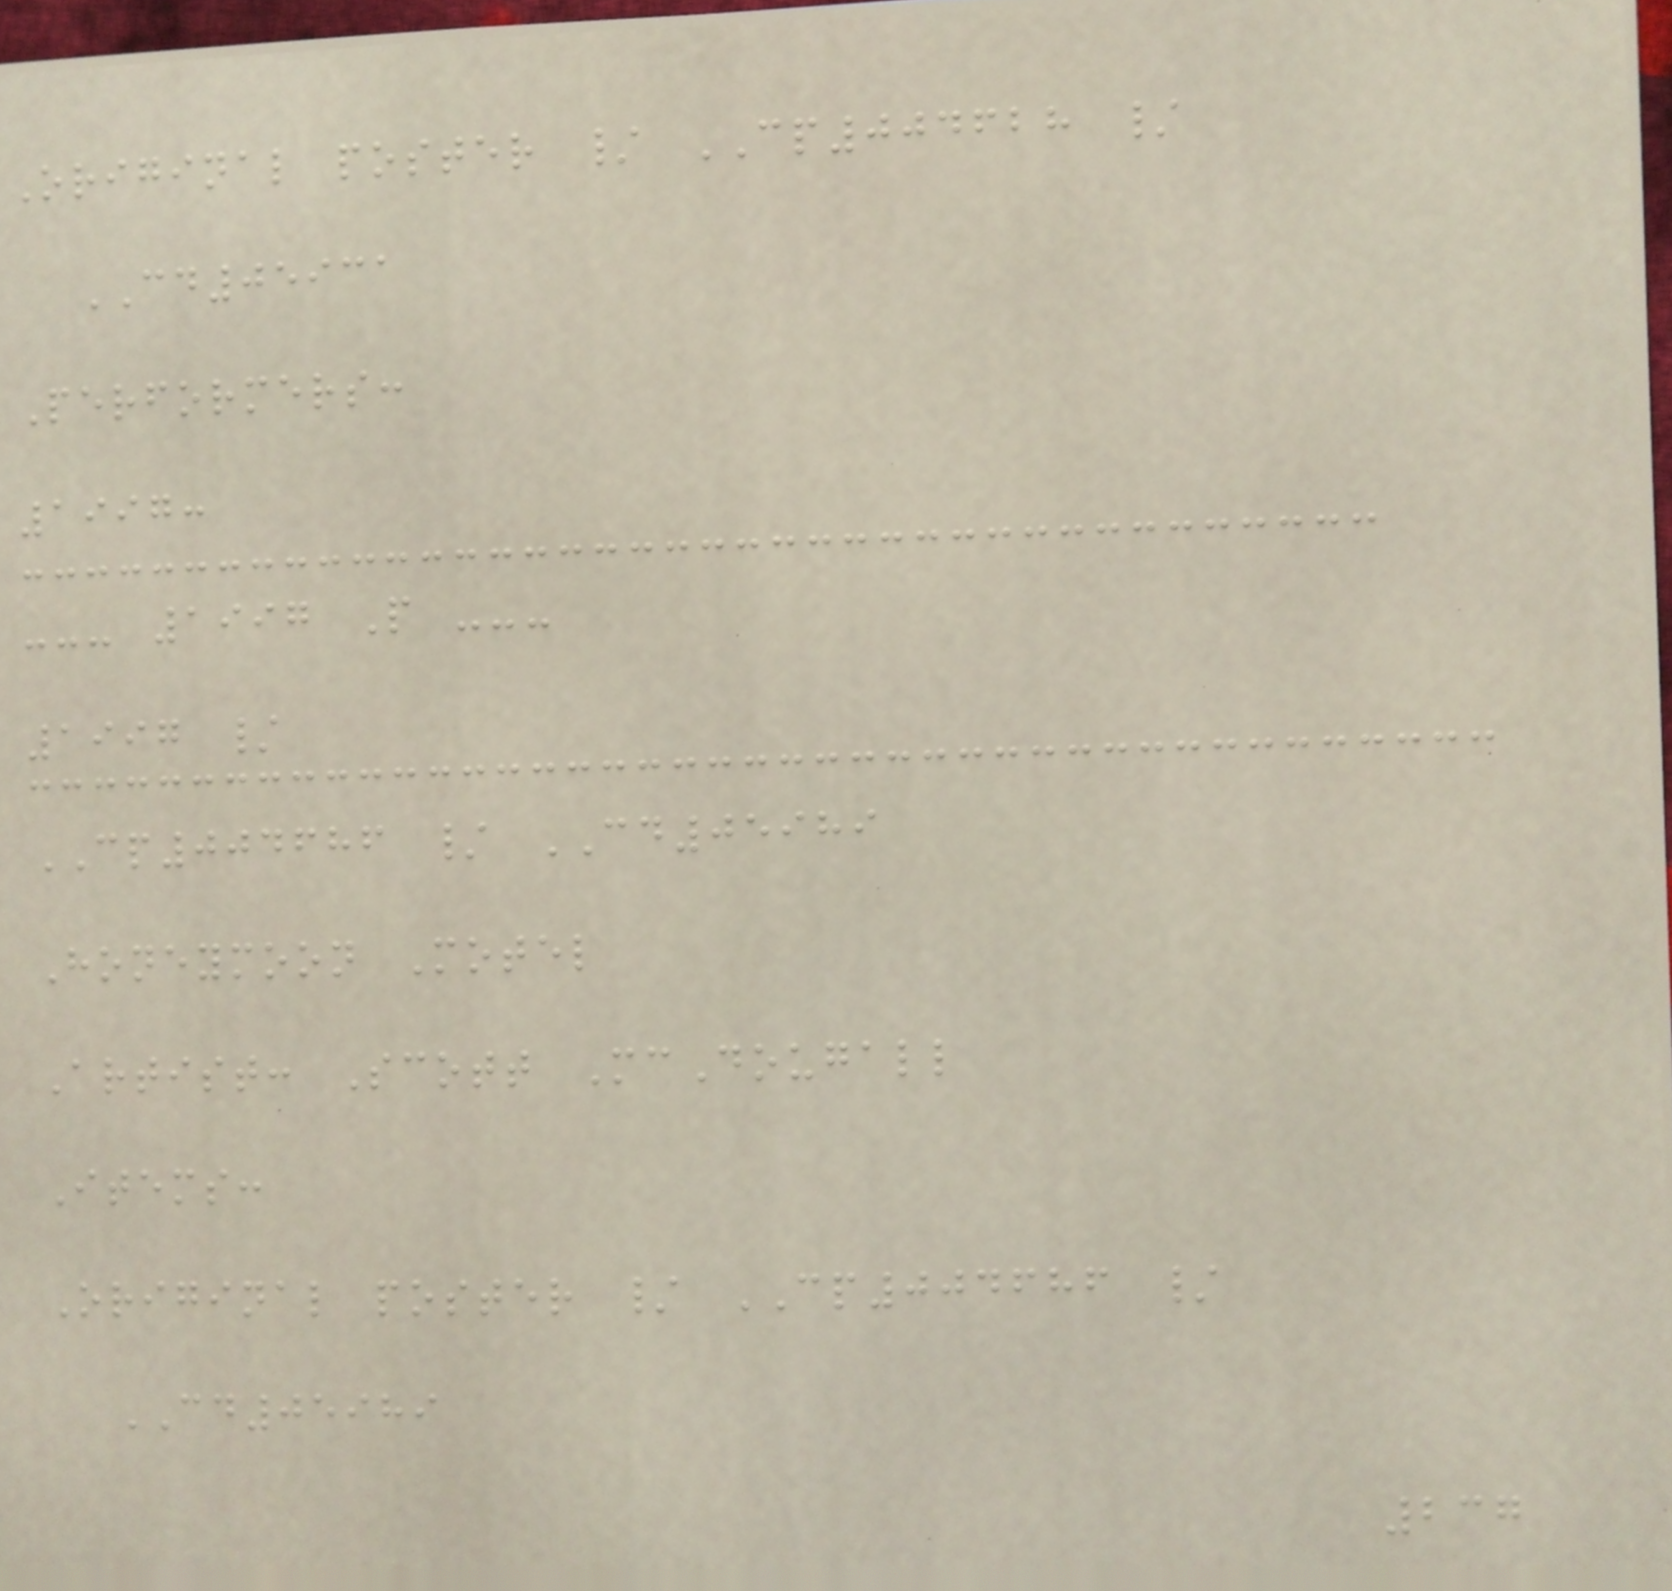Original poster / CP004628 /
CD05931
Performers:
1997:
--- 1997 P ---
1997 /
CP004686 / CD05989
Honeymoon Motel
Artist: Scott McDougall
Items:
Original poster / CP004686 /
CD05989
237
